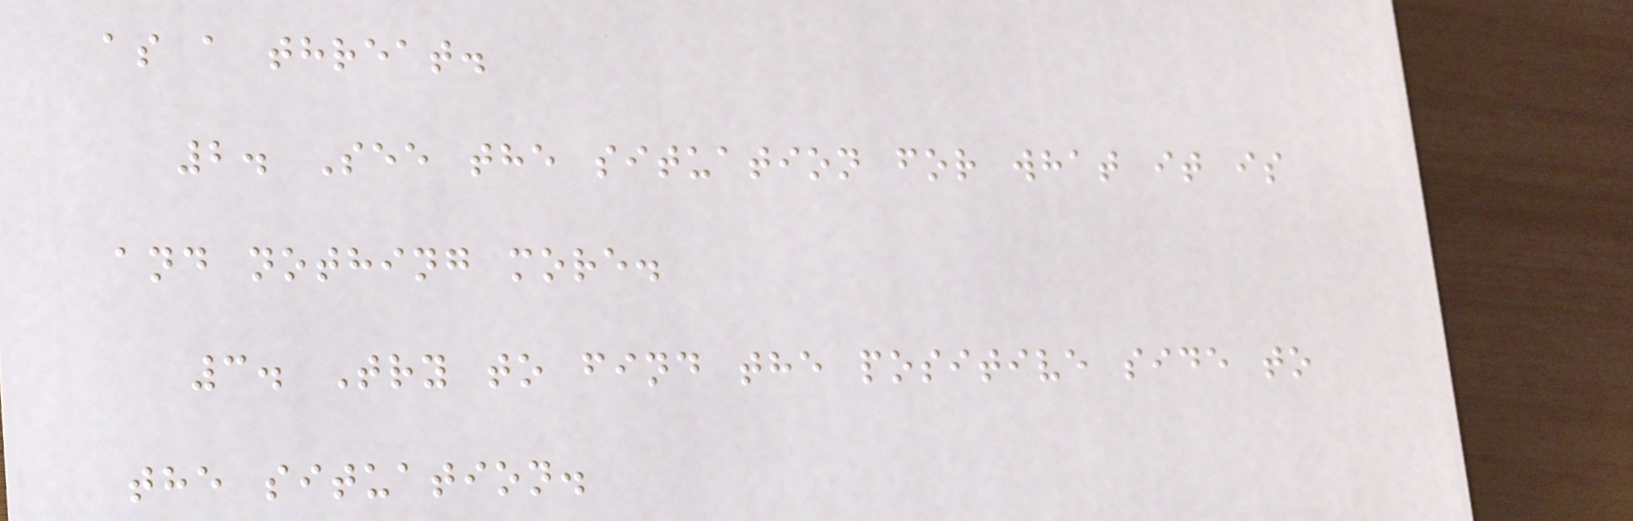as a threat.
2. See the situation for what it is
and nothing more.
3. Try to find the positive side to
the situation.
